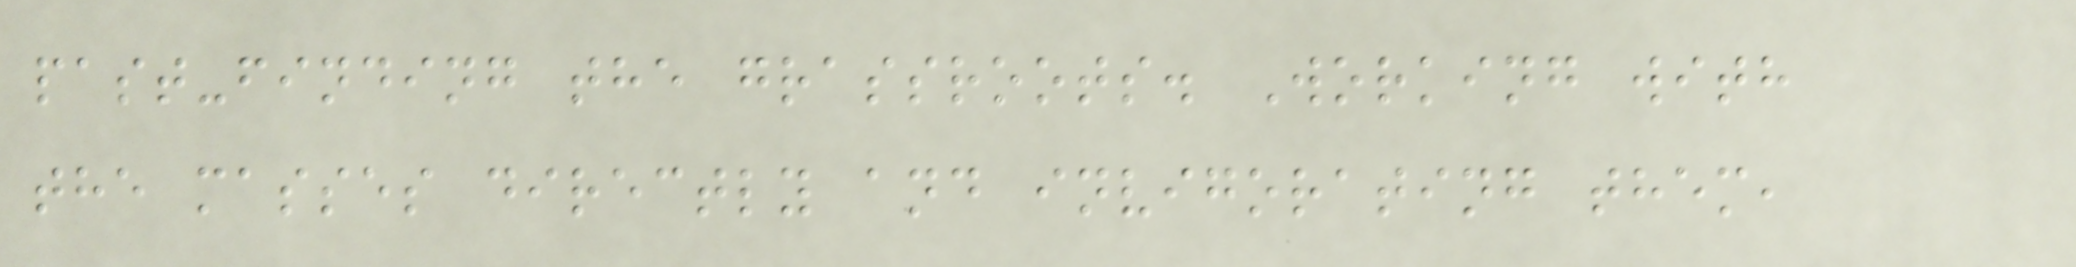past-finding the grassroots. Working with
the masses directly and invigorating them,
